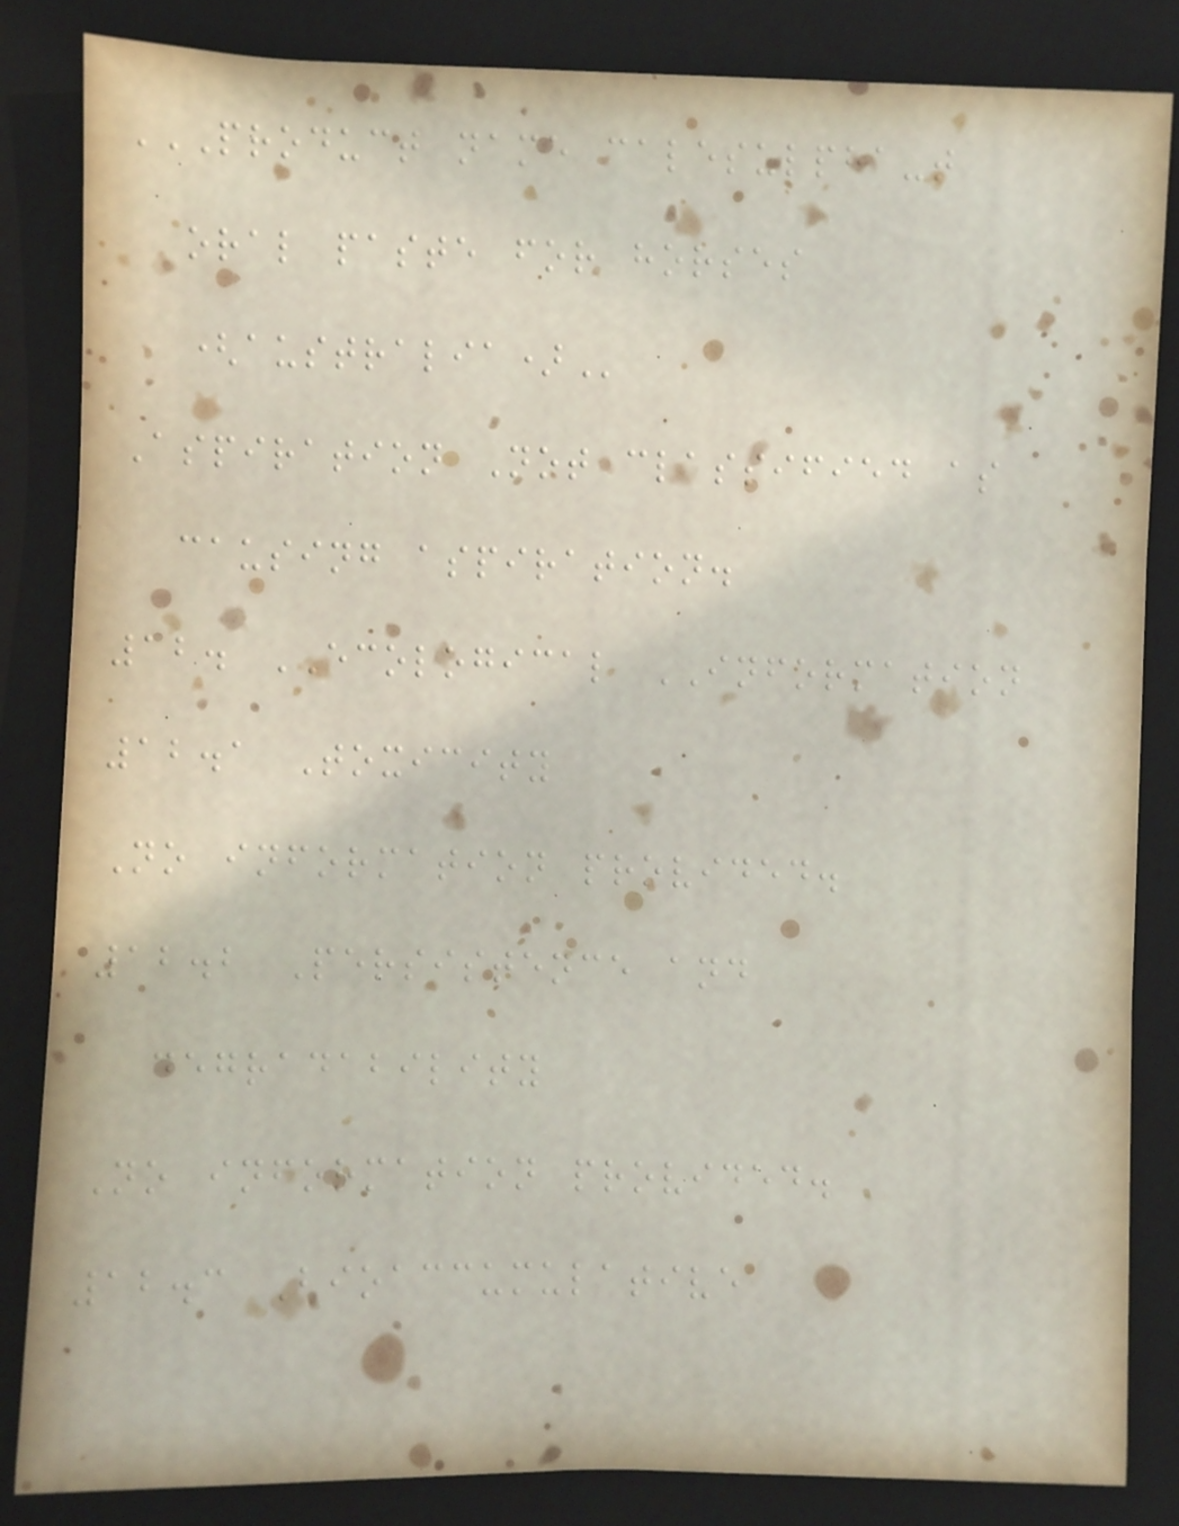PRODUCT NAME CALESULPHA-T
ORAL PASTE FOR HORSES
(AUSTRALIA)
Aspiration Not classified as
causing aspiration.
12. ECOLOGICAL INFORMATION
12.1 Toxicity
No information provided.
12.2 Persistence and
degradability
No information provided.
12.3 Bioaccumulative
